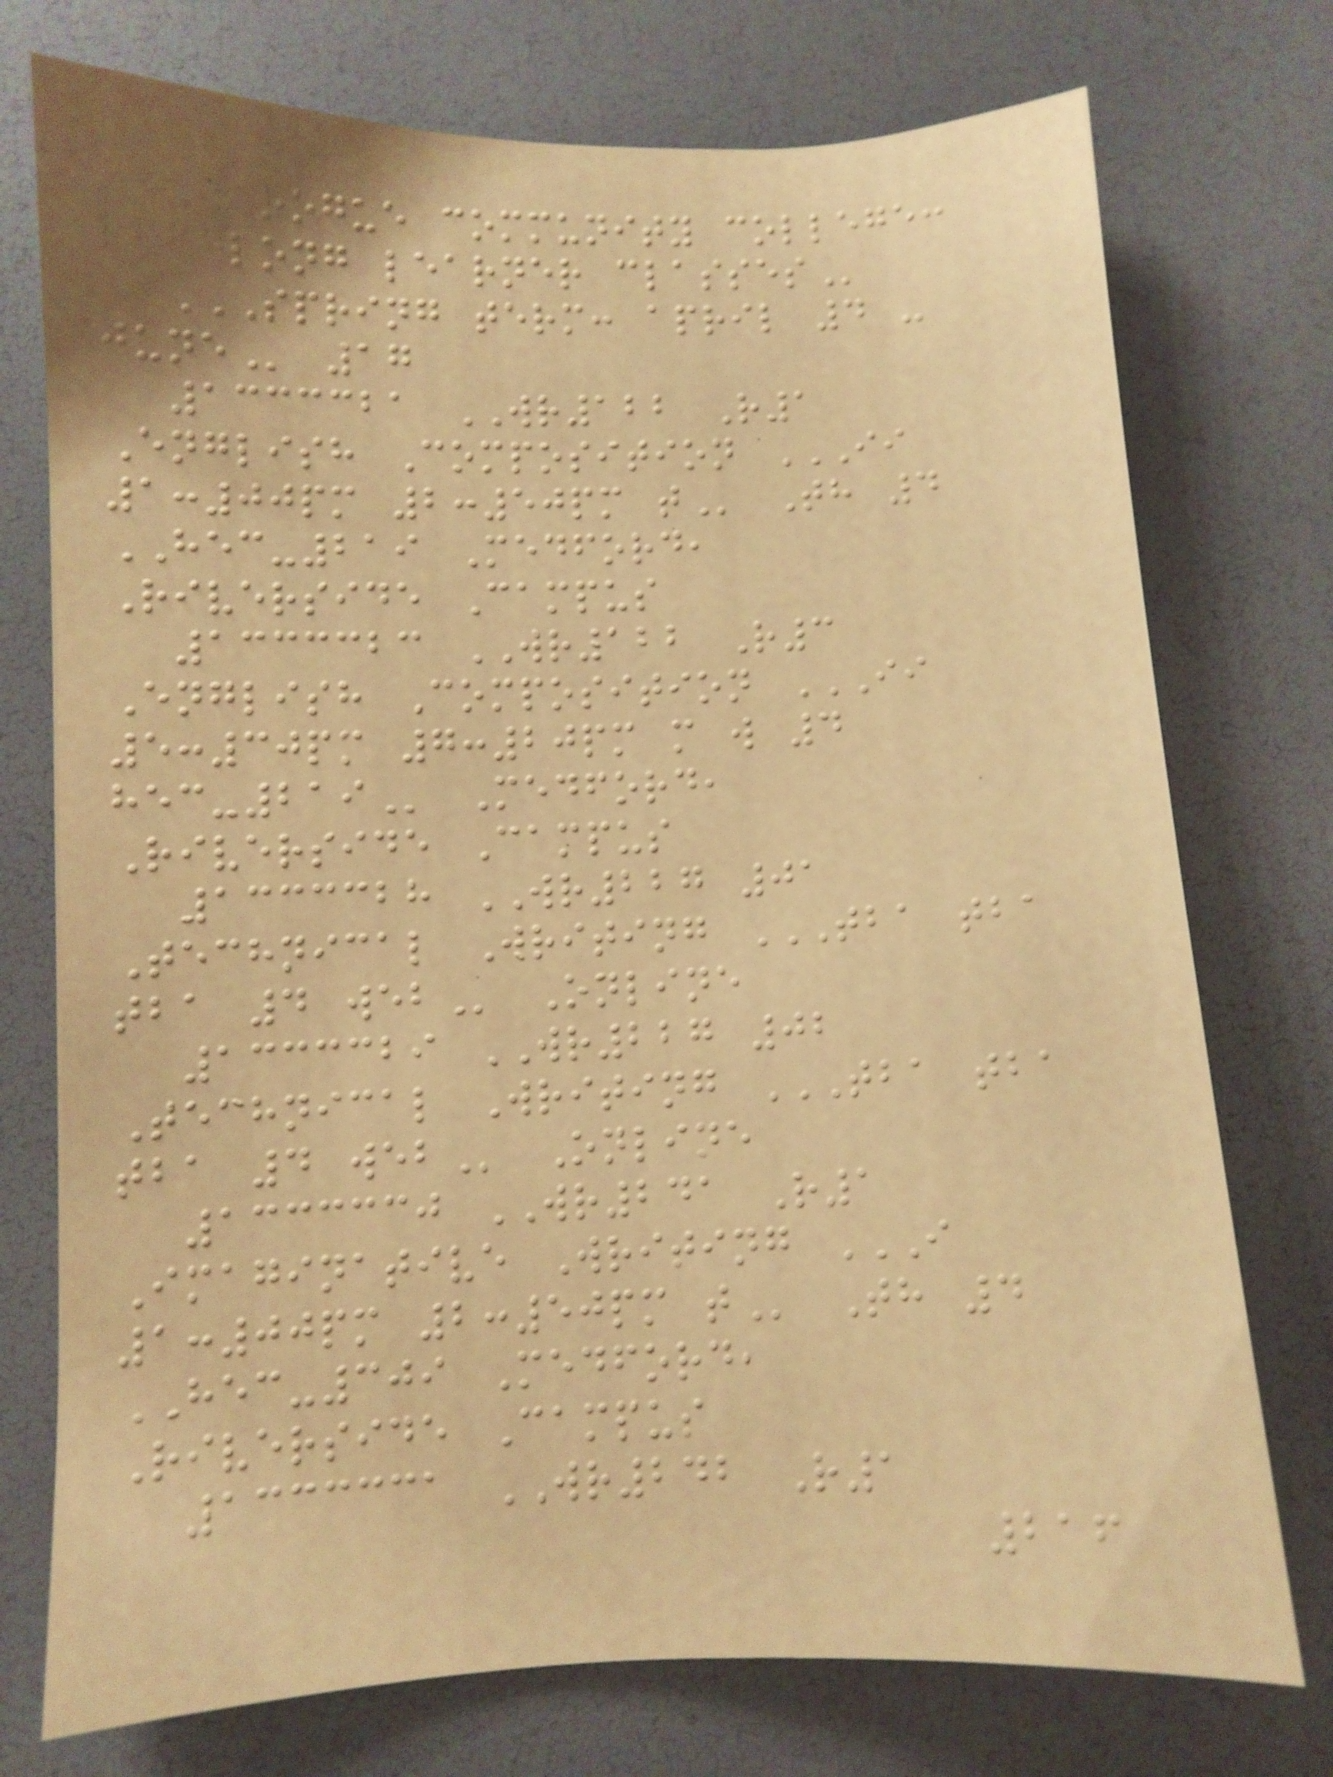ROGUE COMMUNITY COLLEGE:
LIFELONG LEARNER CLASSES
SPRING TERM: APRIL 4 -
JUNE 17
1333321 WR122 R1
English Composition II
1:00PM 2:50PM T Th 4
HEC-219 Medford,
Riverside Campus
1333323 WR122 R3
English Composition II
5:30PM 7:20PM M W 4
HEC-219 Medford,
Riverside Campus
1333328 WR227 01
Technical Writing TBA TBA
TBA 4 WEB Online
1333329 WR227 02
Technical Writing TBA TBA
TBA 4 WEB Online
1333330 WR241 R1
Imaginative Writing I
1:00PM 2:50PM T Th 4
HEC-309 Medford,
Riverside Campus
1333331 WR242 R1
216
